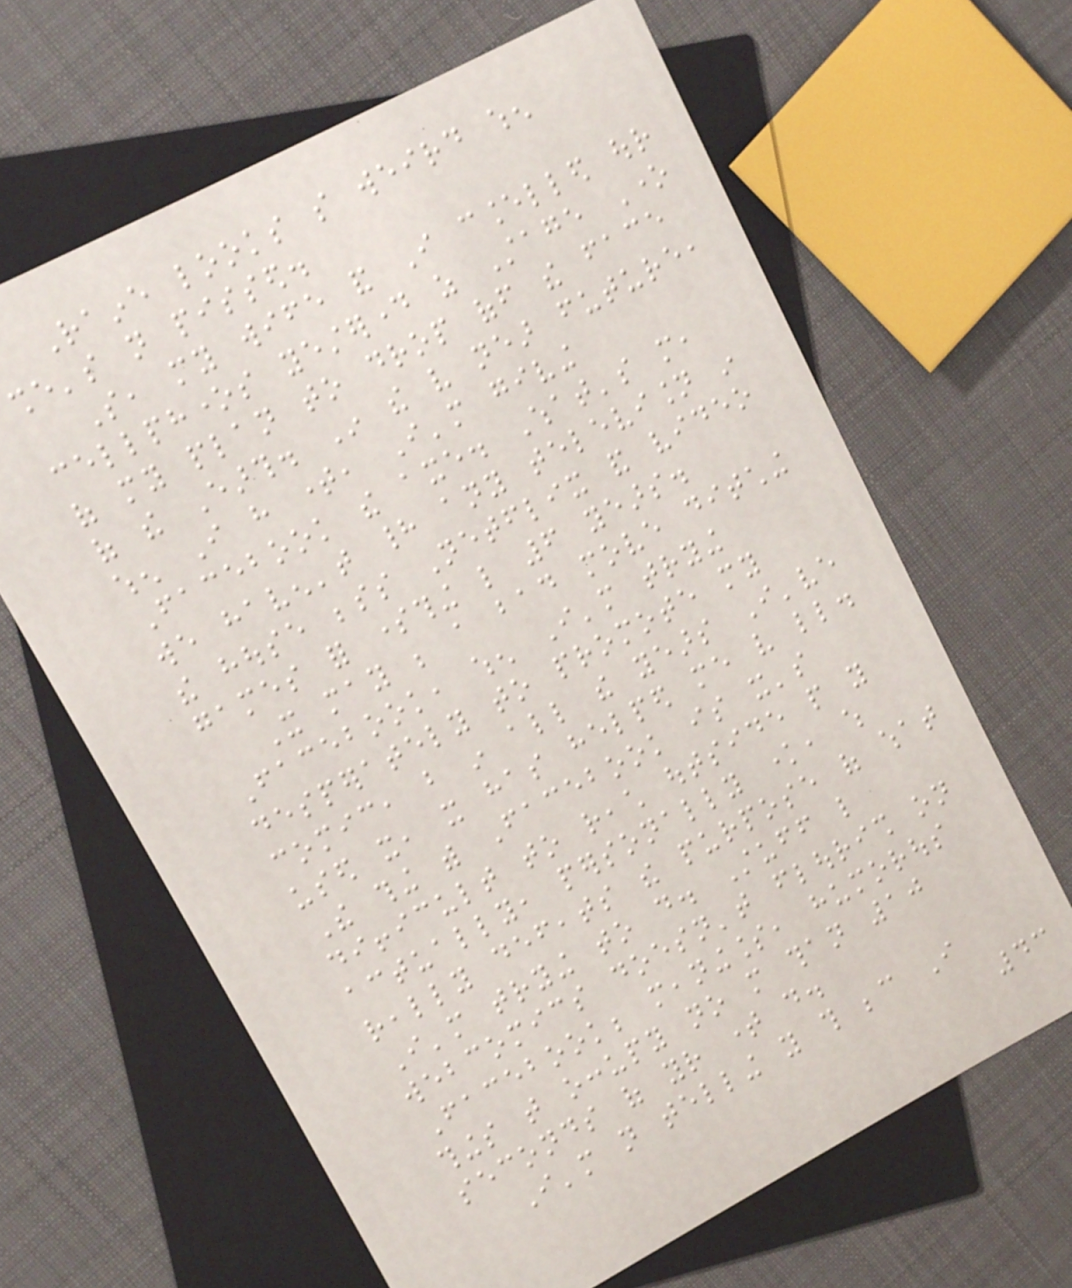Raine looks so weird when
she's not pissed.
So, my wife and I cancelled our
cellphones yesterday as Stage One
of my plan to drop off the face
of the Earth. In the very near future,
when I have time, I'm giving
Facebook the axe. What's more,
we haven't had any television in
the house besides Netflix and video
games for something like 6 years.
It may be a bad move ditching
Facebook, when I'm trying
desperately to promote my
comic, but in all the years I've
used it, it has helped me very little.
The thing with Facebook is it's
difficult to reach outside people you
actually, personally know, which
really defeats the purpose of what
I'm trying to do. Stuff like
webcomics doesn't flourish on
Facebook; meaningless, humorous
things that occupy no more than 10
seconds of your time do.
I'm not telling you this because I
43
